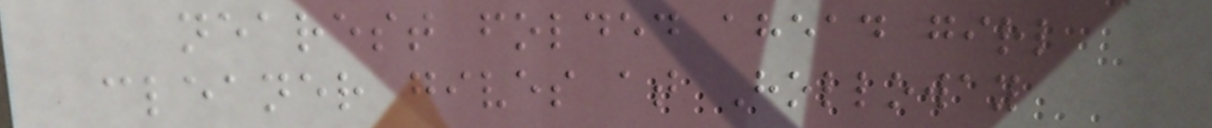nearest folded ahead girl
cleaner gives at Holloway
